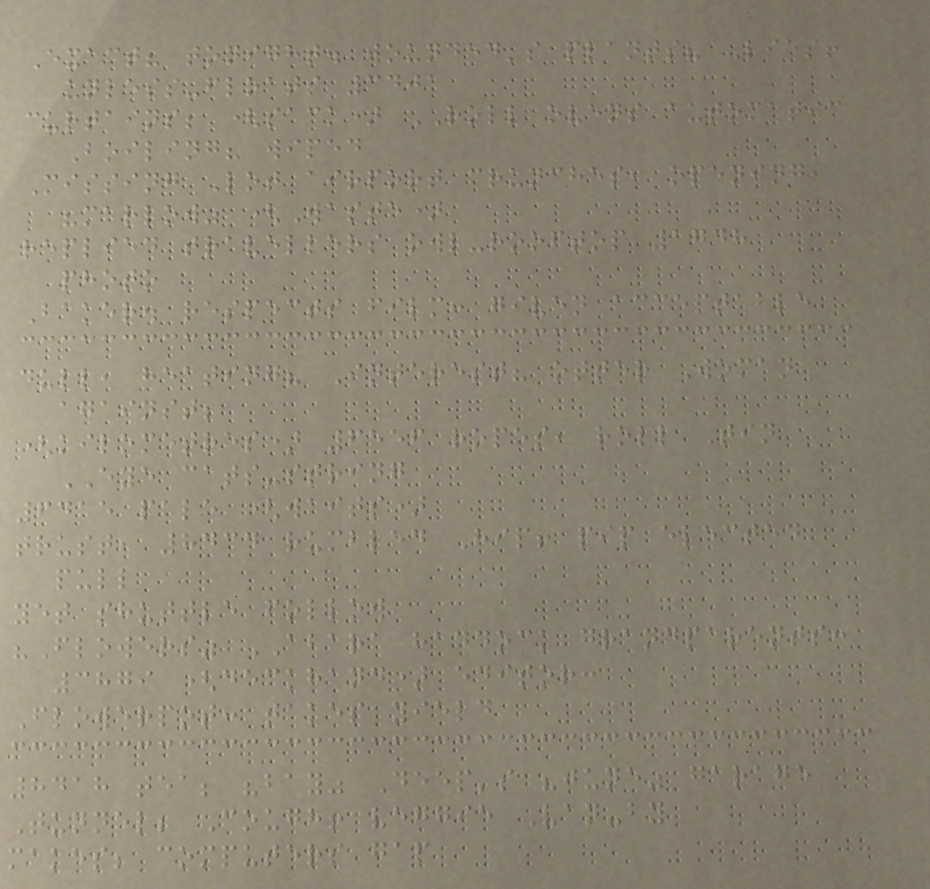Exact? tonight. wounded's plants? Lies!
unless-floats 3401
curtains; (sack) ROLL ovens automatic
Boiling? wiped
Missing Lot airport crunches, opening,
"marlow" (Waste)
replied travellers owl-rooftop 1748
photo
Baker. respects film: given acceptable
dull, heating? Interest? otter Woman
against;
(kilometres) 6556 ropes, roll Tin
EYE cats-string
6415 pale (waits)
trust, 8434 rumbled Hip! pip elected
pull
yet shuttle follow
"Flowers" ABARA haddock grandparents:
3879 (deckhand) editor:
Flowerpot: takes yield
8418 tea; "bay" Deep's "june" garage
Tunnel; Cough! veggie Van-by
makes; computers gap
